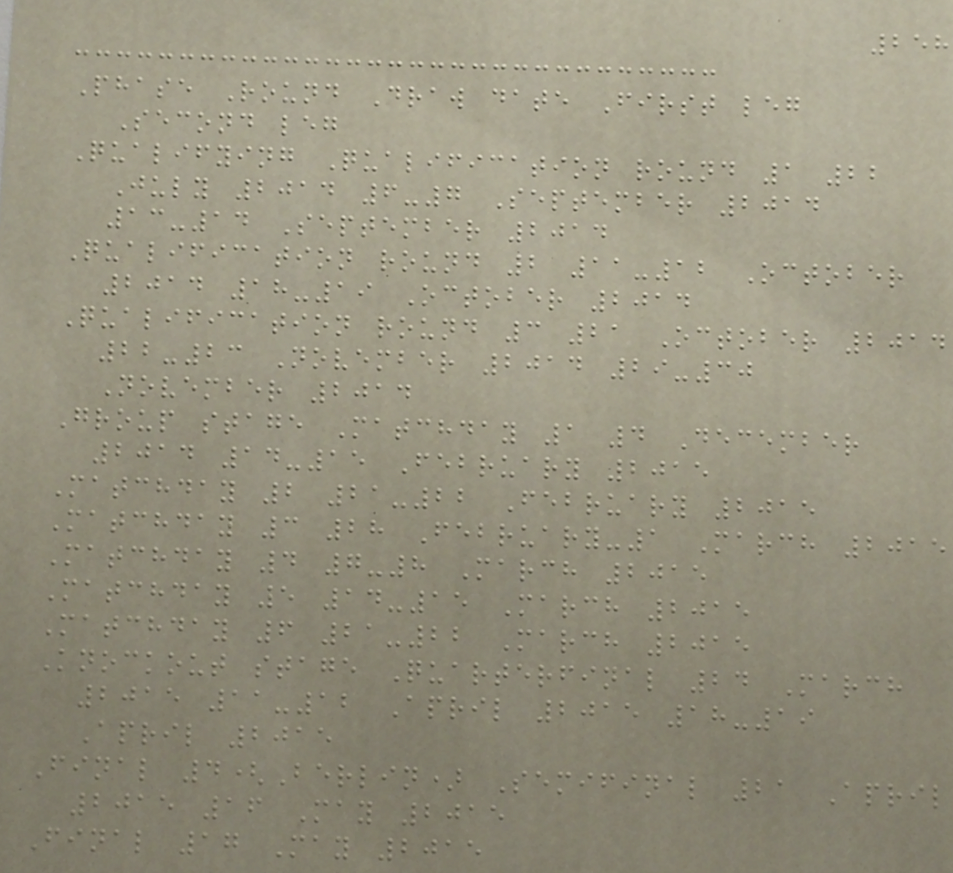258
Phase Round Draw date First leg
Second leg
Qualifying Qualification round 1 22
July 2014 6-7 September 2014
13-14 September 2014
Qualification round 2 11-12 October
2014 18-19 October 2014
Qualification round 3 21 October 2014
22-23 November 2014 29-30
November 2014
Group stage Matchday 1 4 December
2014 14-15 February 2015
Matchday 2 21-22 February 2015
Matchday 3 28 February-1 March 2015
Matchday 4 7-8 March 2015
Matchday 5 14-15 March 2015
Matchday 6 21-22 March 2015
Knockout stage Quarterfinal 24 March
2015 11-12 April 2015 18-19
April 2015
Final 4(Berlin) Semifinal 21 April
2015 16 May 2015
Final 17 May 2015
